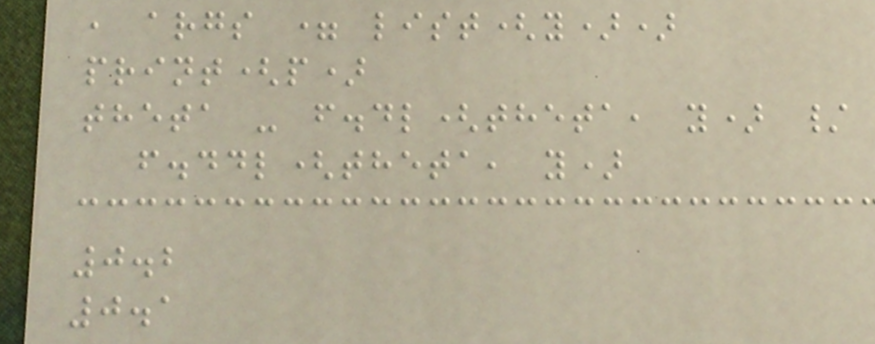, args = list(y))
print(p)
theta - f.dl(theta, y) /
f.ddl(theta, y)
0.2
0.1
